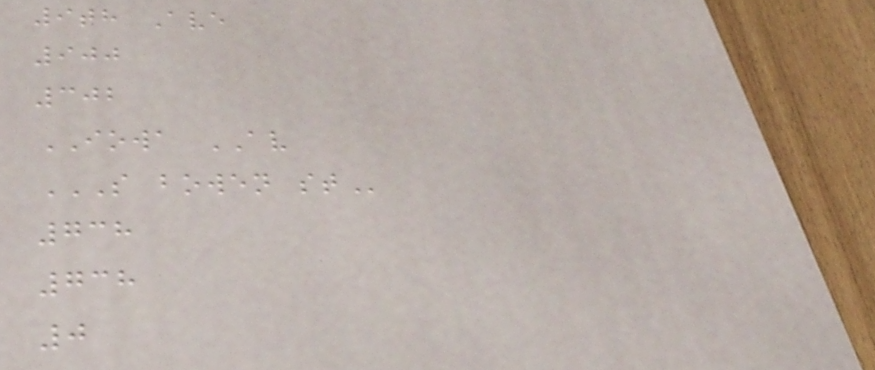9th Ave
900
302
IOWA AV
S BOWEN ST
738
738
0
